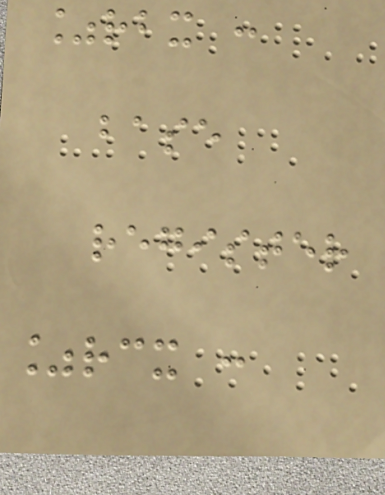%rbx :
base
register
%rcx :
